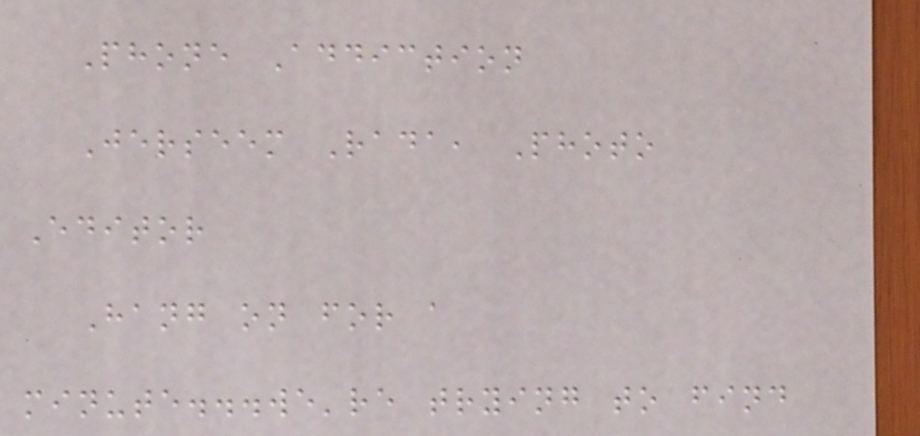Phone Addiction
Jerseem Rada, Photo
Editor
Hang on for a
minute...we're trying to find
